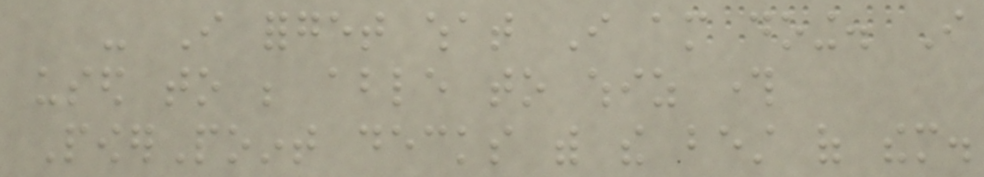- I forget what I am doing. I
used to be able to whiz through
PowerPoint decks with the best of them.
